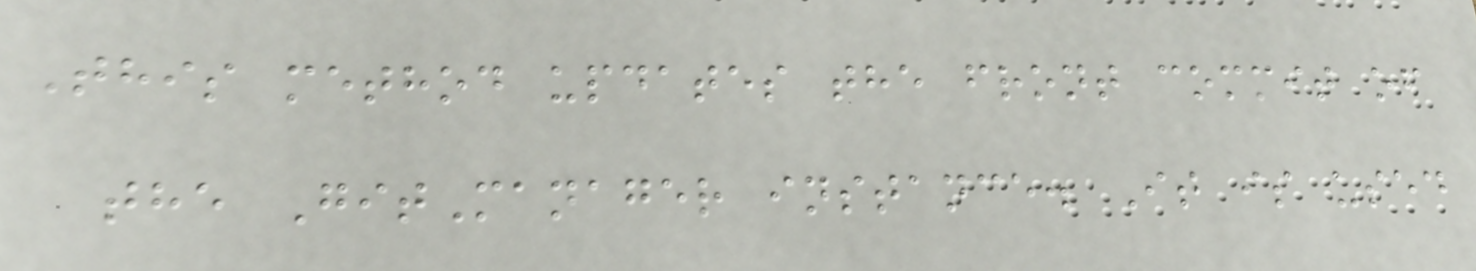This method updates the front commit of
the GitManager instance. It is used
